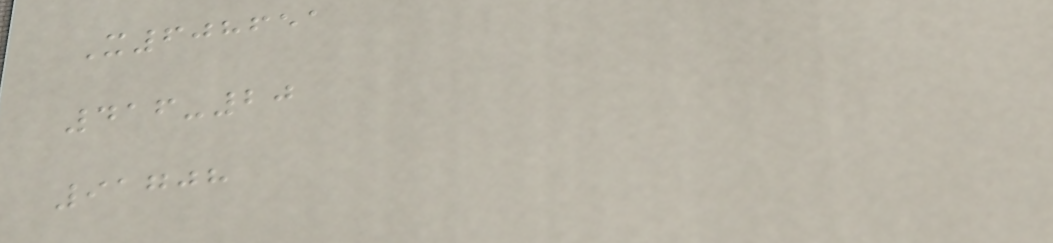X608651
416-20
91708
